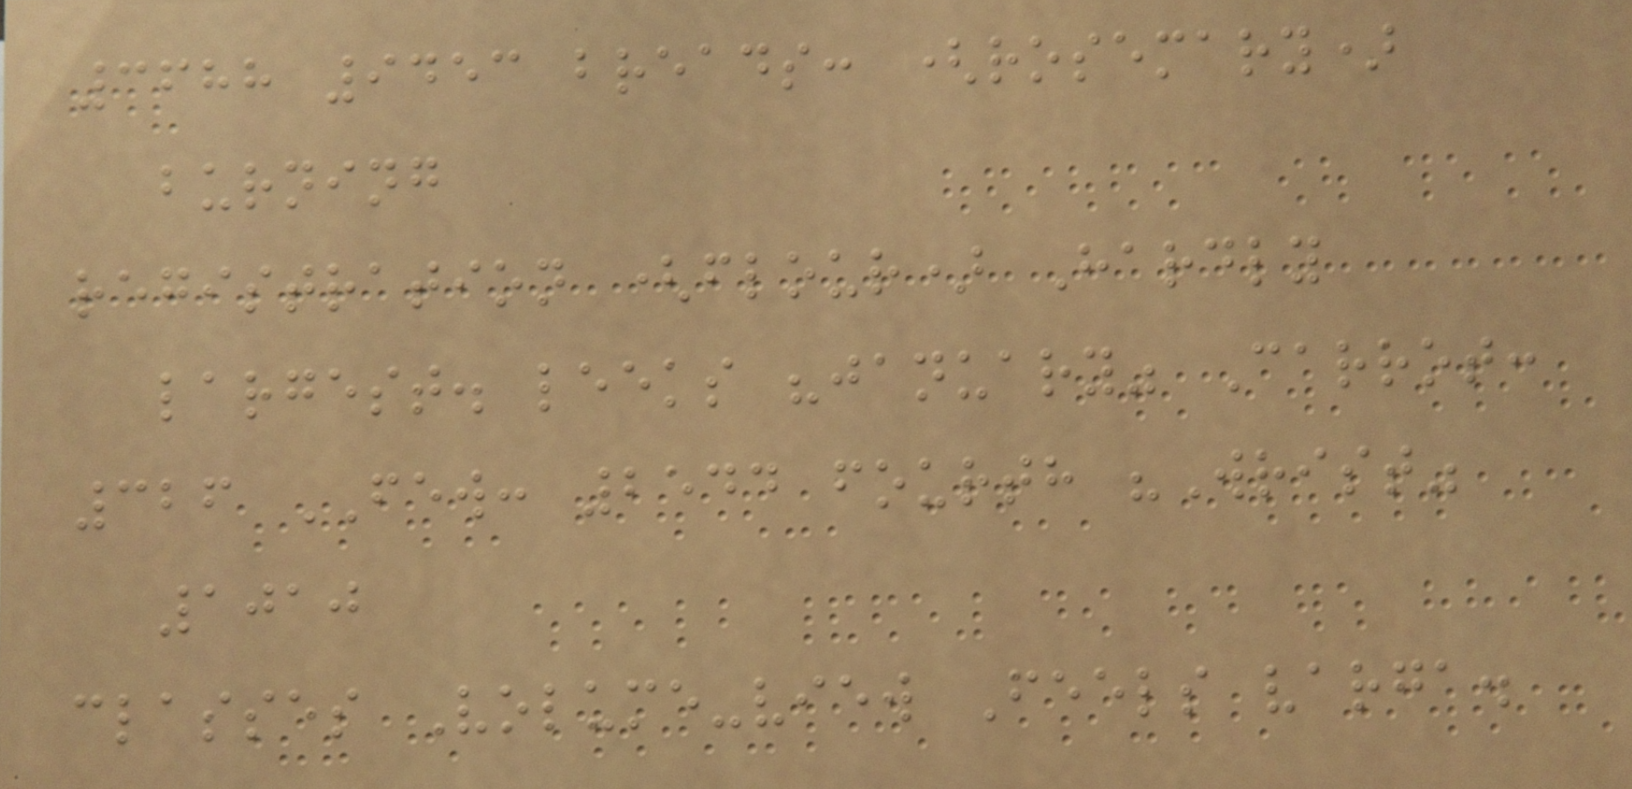3688 9453 breads: (rosemary)
burning
registration (flour) Hardly
largest. leeks "january" Carrot:
326 FEW: 2544 fourth "Wrist"
1010
classes Volume-view Feels varga.
